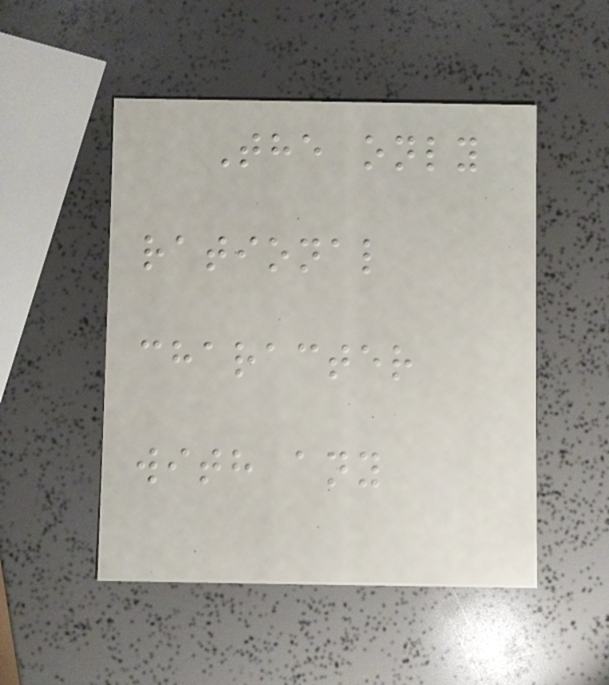The only
rational
character
with any
